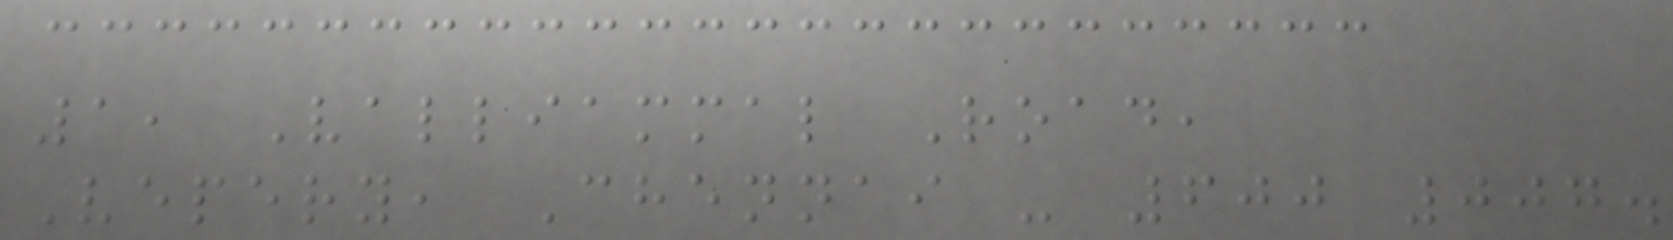1, Valliammal Road,
Vepery, Chennai - 600 007.
